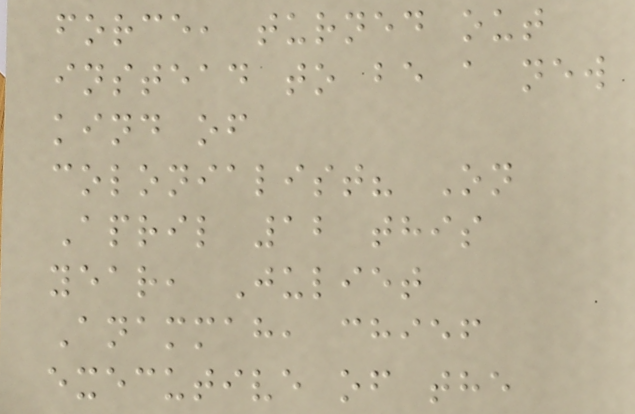force, turned out
instead to be a new
kind of
colonialist? On
April 12 this
year, Juliet
Anammah, chief
executive of the
